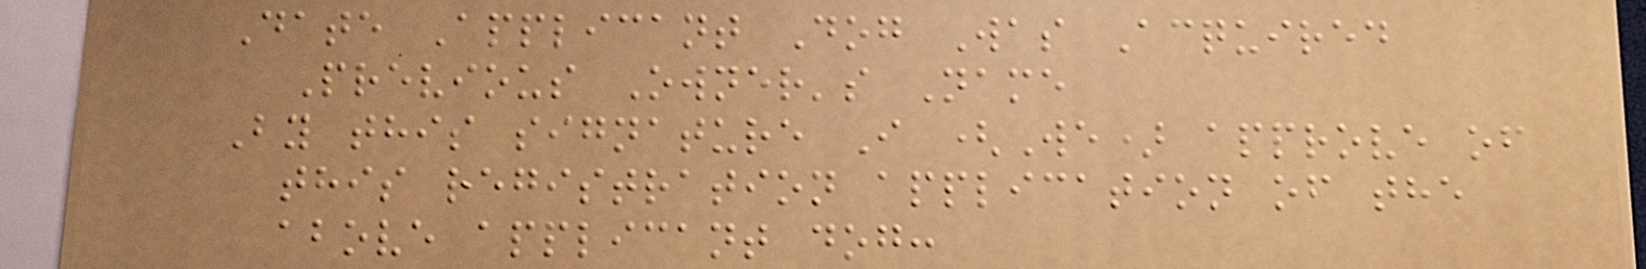Date Applicant Dog Was Acquired
Previous Owner's Name
By this signature I (We) approve of
this registration application of the
above applicant dog:
